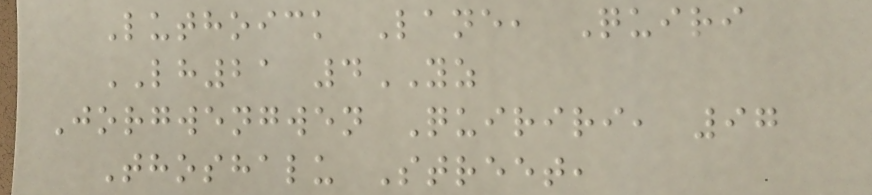Luthoick Lane, Quiri
LH21 4YZ
Jorgwengwen Quiriri, 97
Thoshalu Street,
